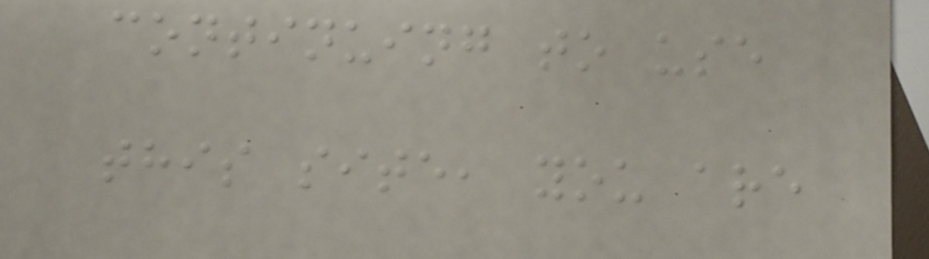continuing to use
this site, you are
